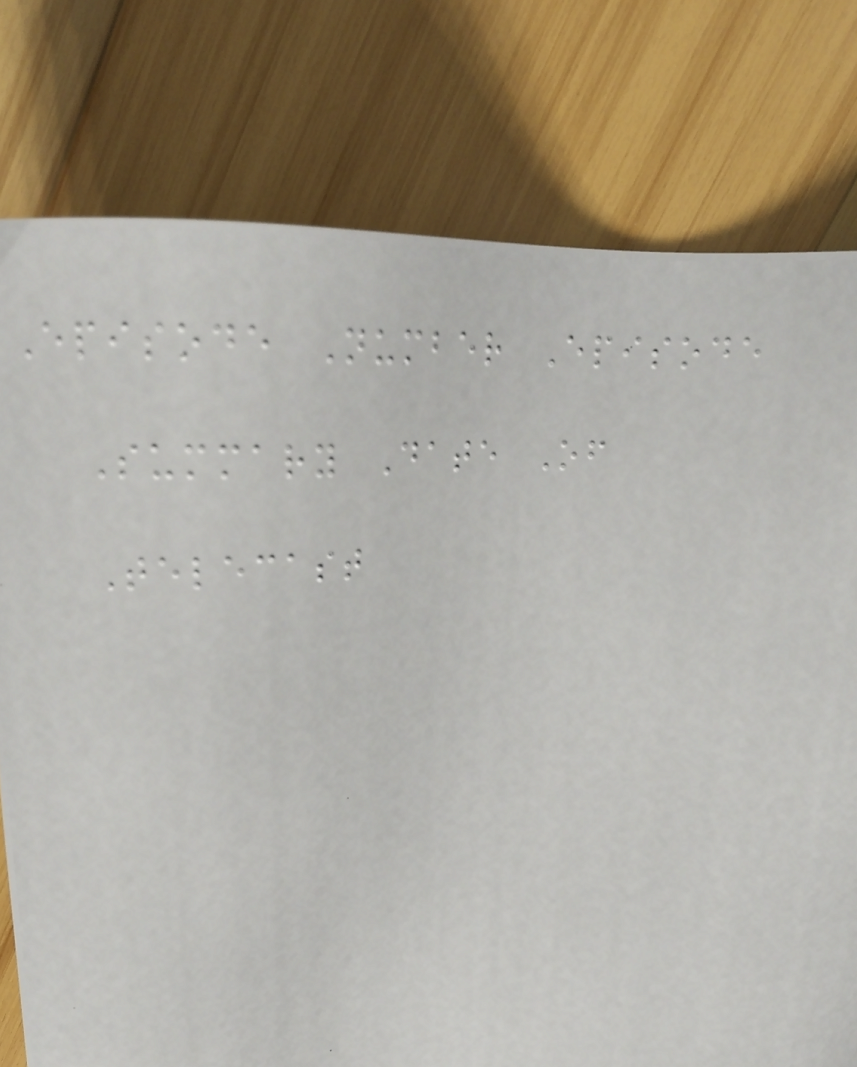Episode Number Episode
Summary Date Of
Telecast
